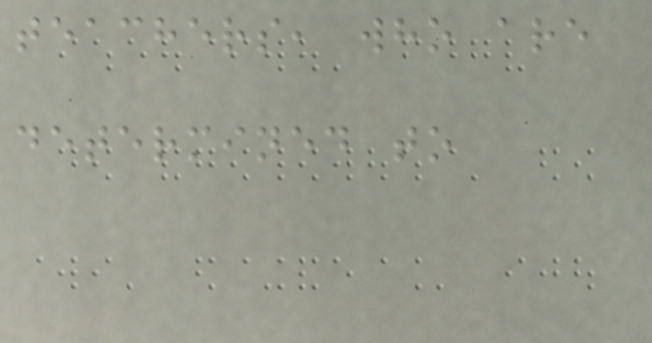teachers, who are
determined to
